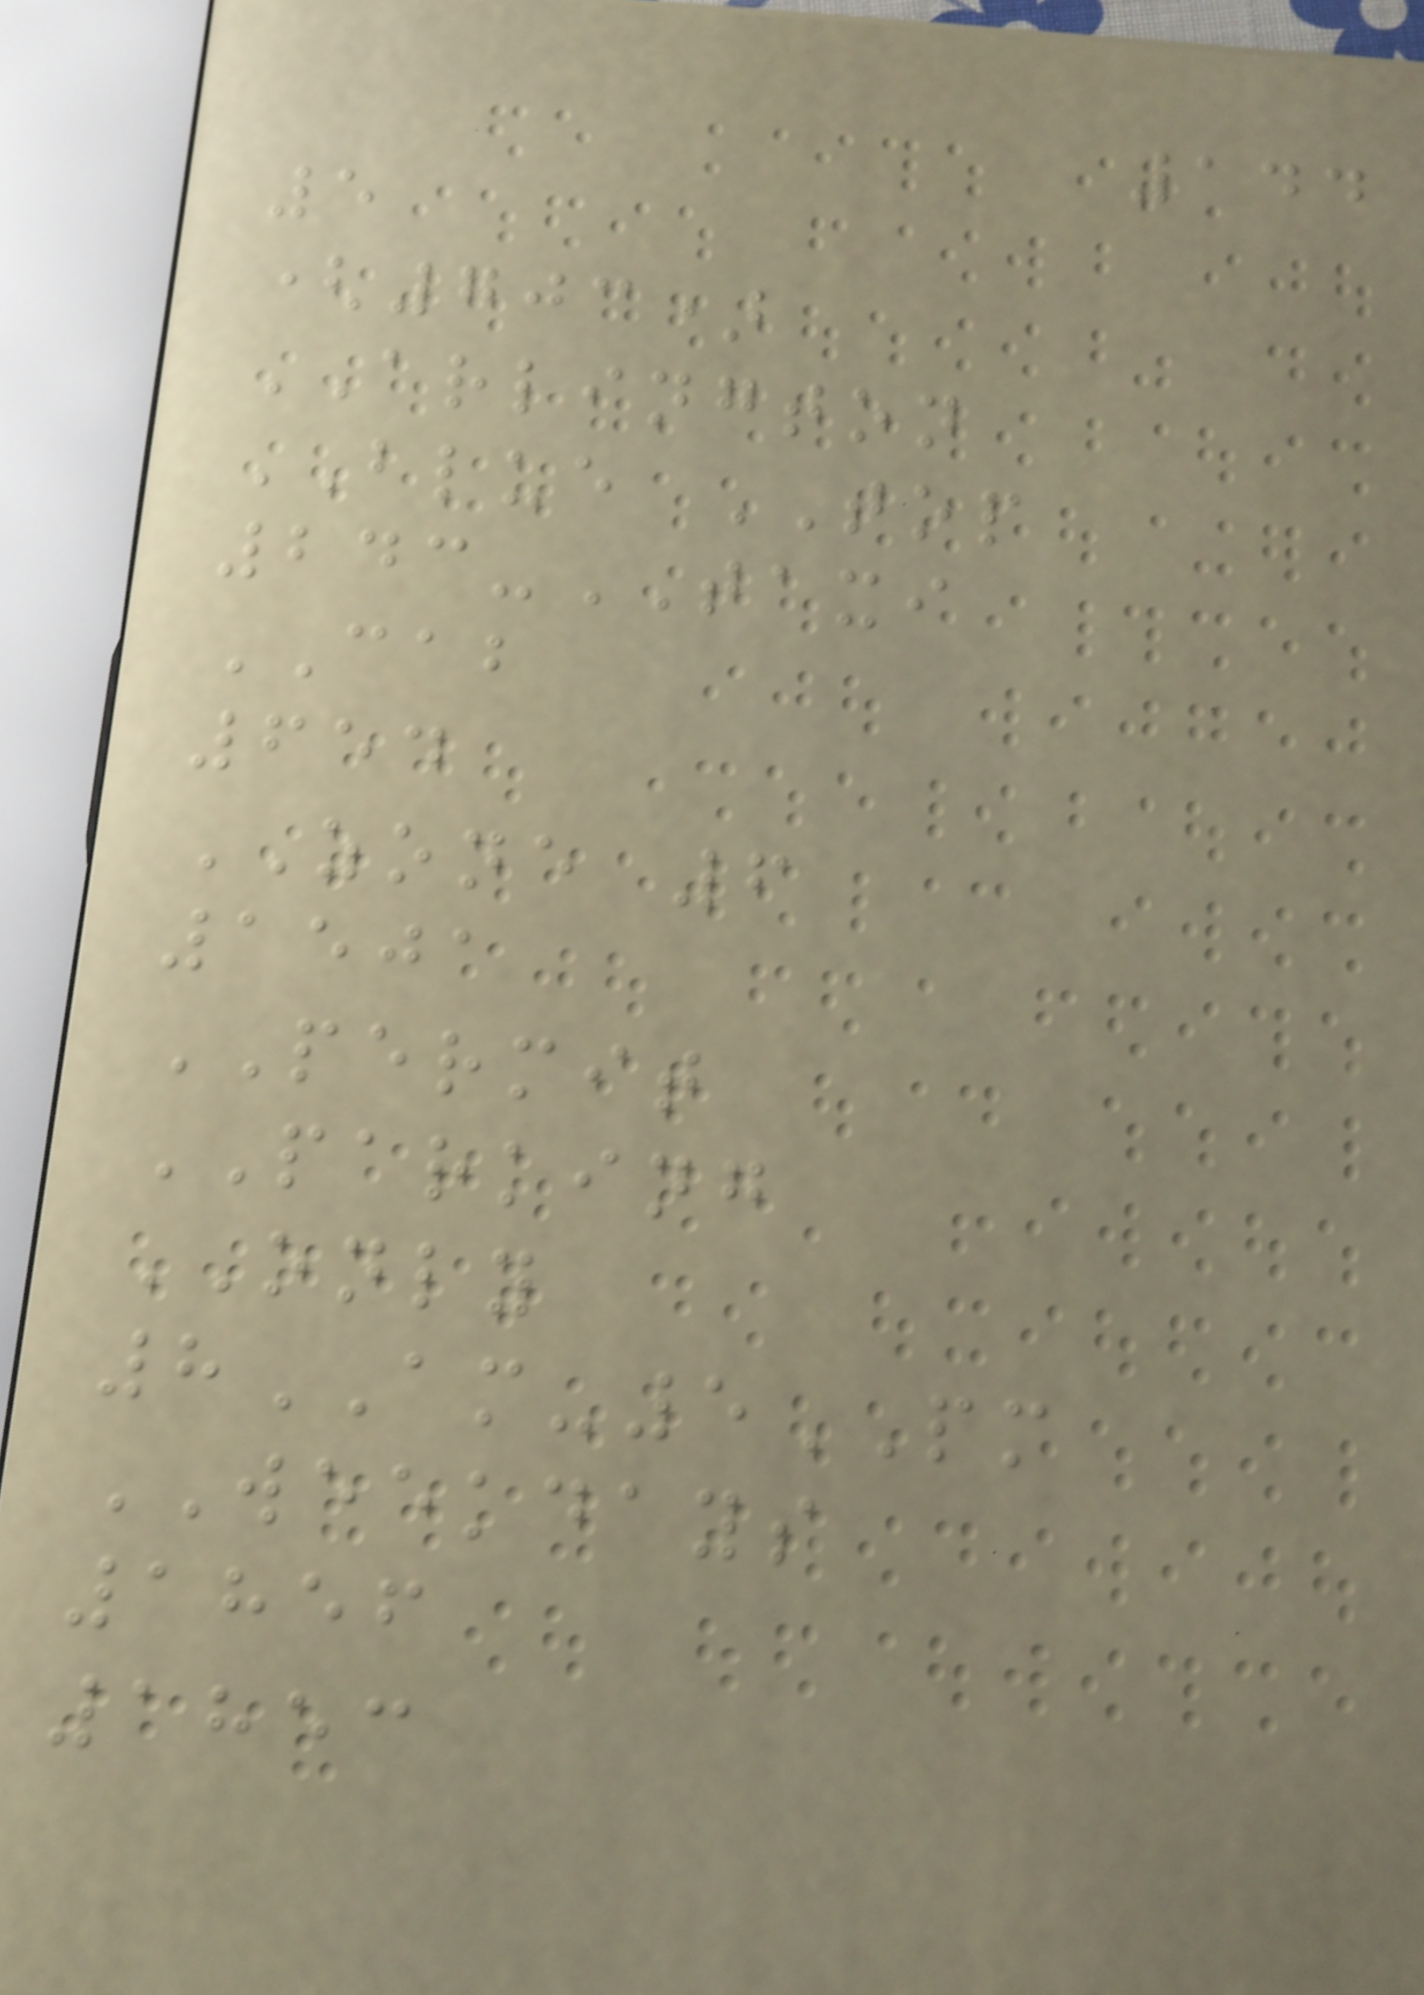144
5
(703)
ARLINGTON
BLUE TOP
243-TAXI
CAB
654
ZONE 6
1501
PERMIT
PARKING
ONLY
8AM-5PM
WEEKDAYS
1856
1853
